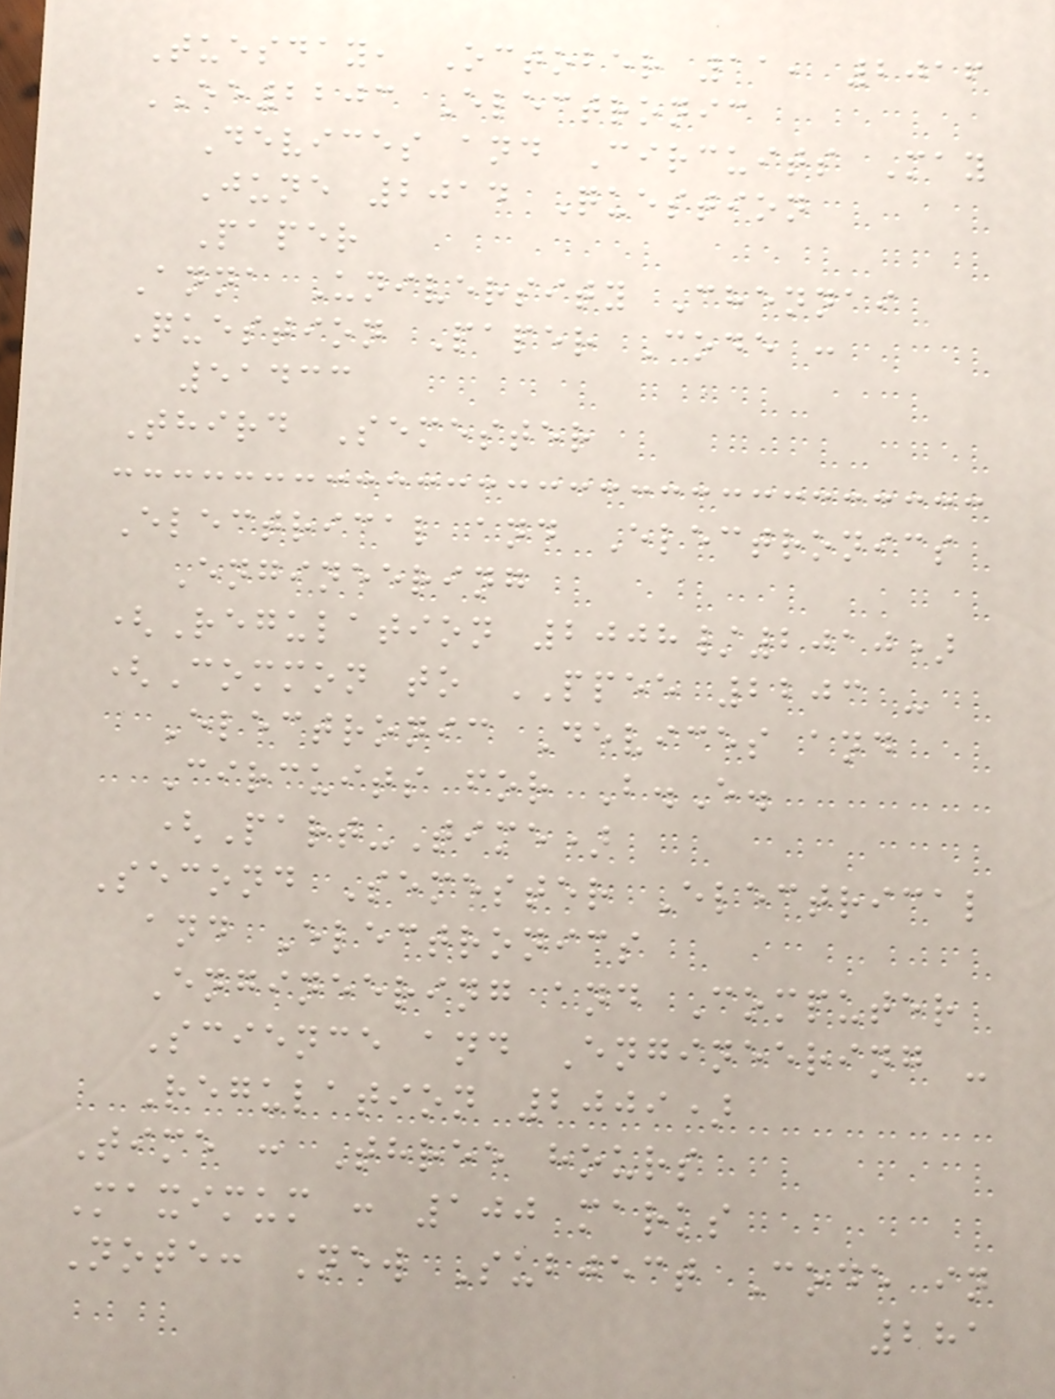Tuesday, October 11, 2016
EE2203 Electronic
Devices and Circuits May
June 2014 Question
Paper
Anna University Chennai
Question Paper Code :
51433
Third Semester
Electrical and Electronics
Engineering
(Regulation 2008/2010)
(Common to PPEE 2203 -
Electronic Devices and
Circuits for B.E.
(Part-Time)
Second Semester Electrical
and Electronics
Engineering and Computer
Science and Engineering -
Regulation 2009)
Time : Three hours
Maximum : 100 marks
Note: New Subject Code in
281
